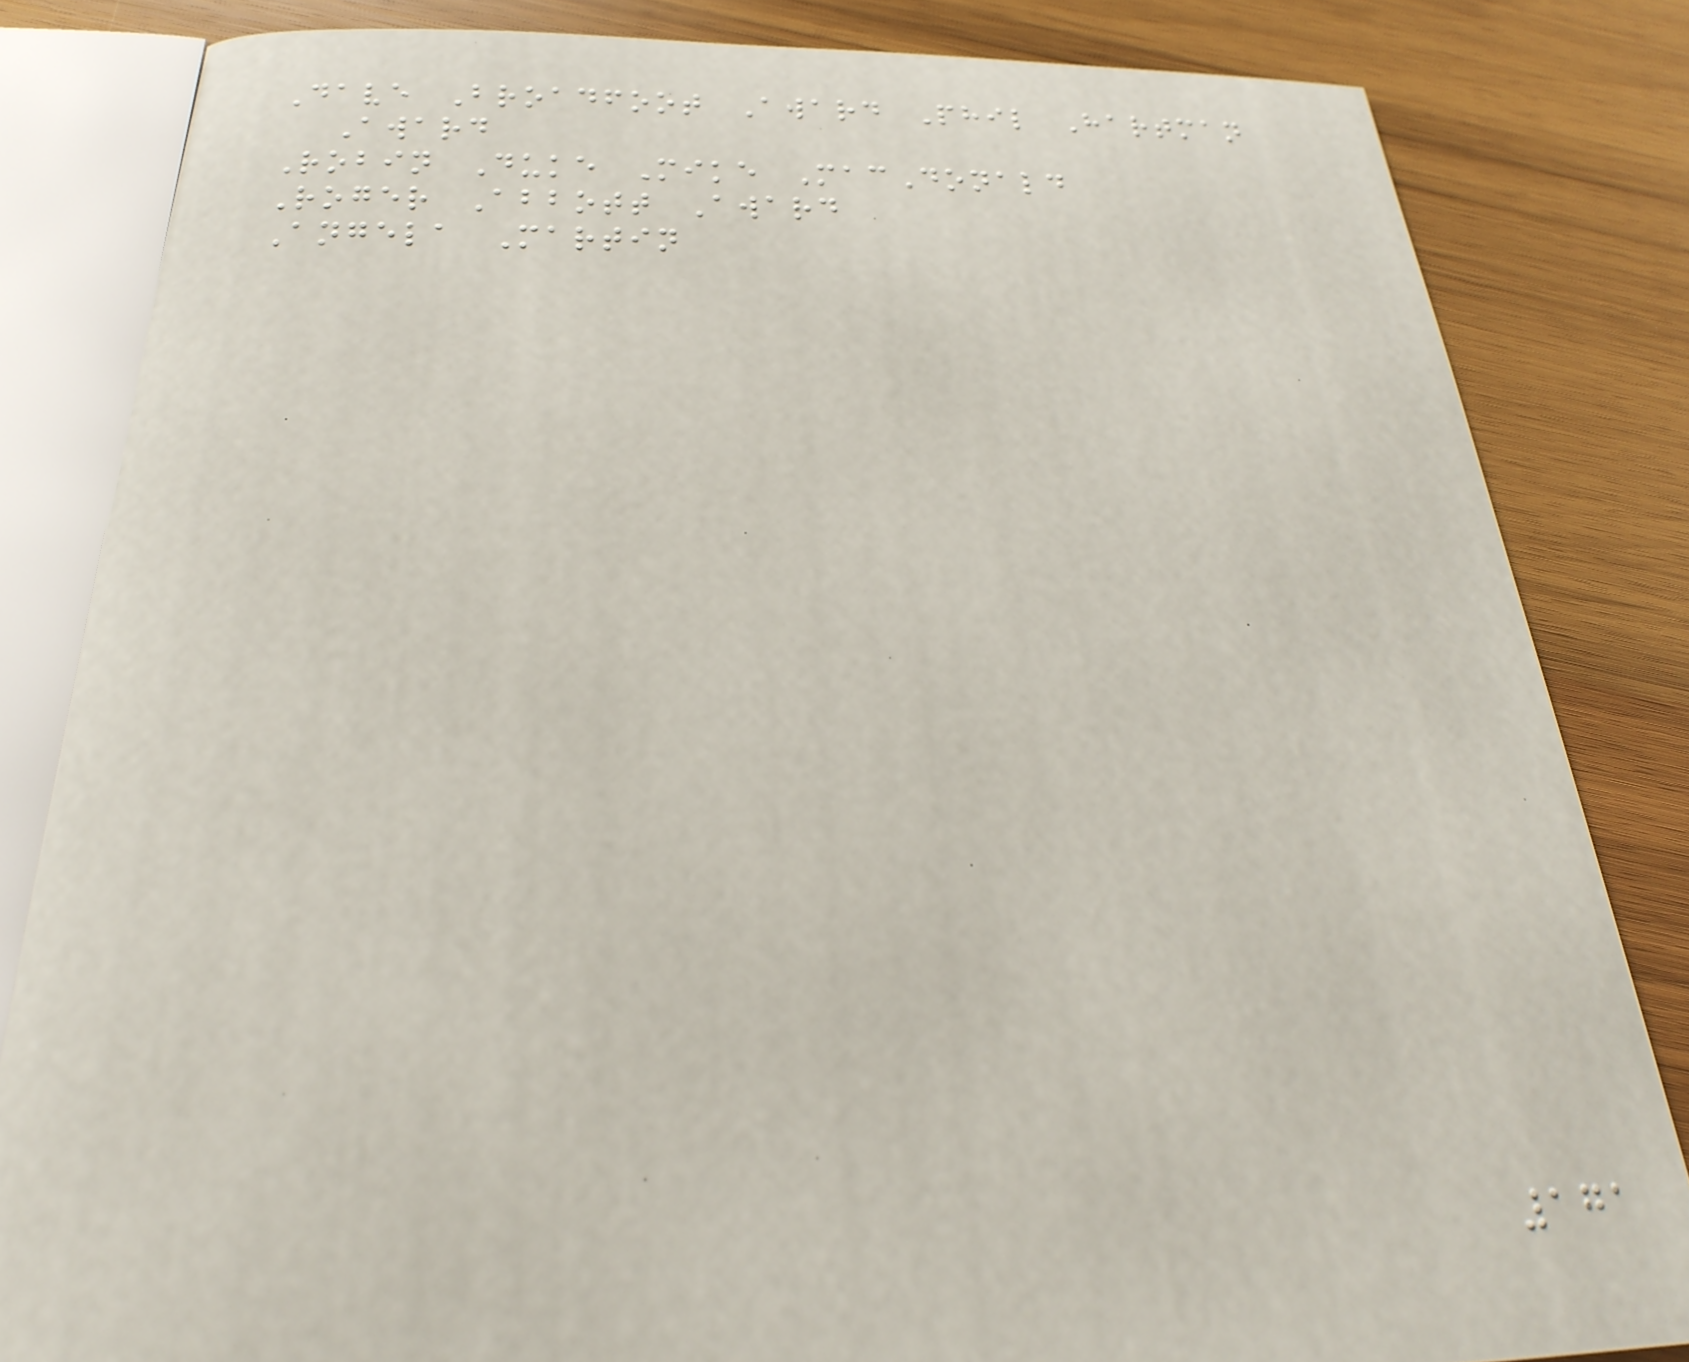Dave Broadfoot Award Phil Hartman
Award
Robin Duke Mike MacDonald
Roger Abbott Award
Angela Martin
171
